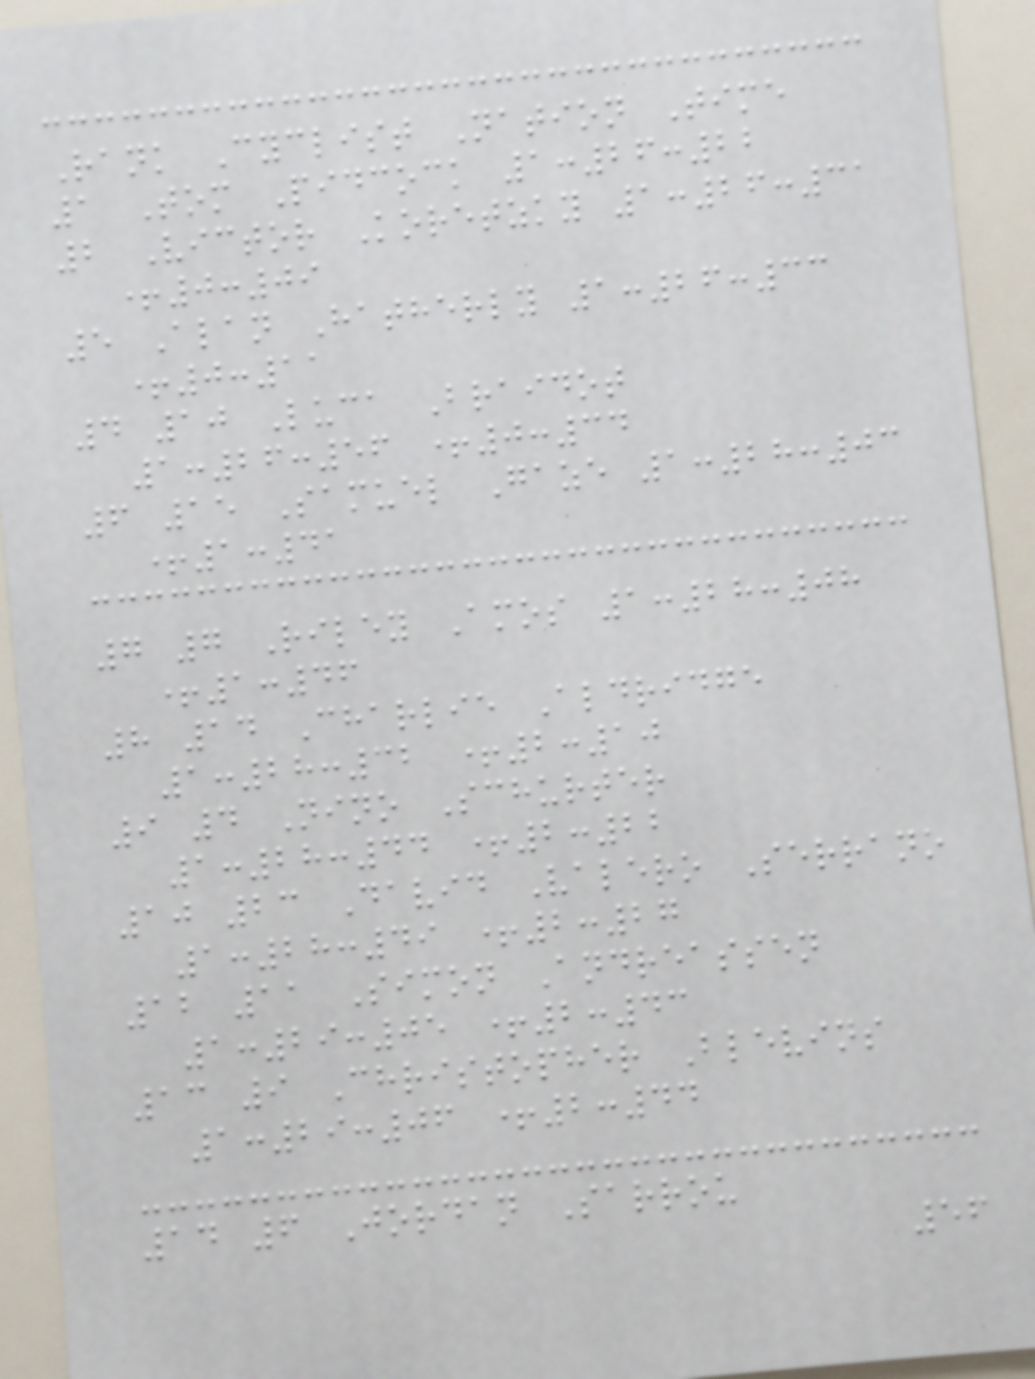Rank Cyclist Nation Time
1 Tom Pidcock 1:26:22
2 Victor Koretzky 1:26:31
+0:09
5 Alan Hatherly 1:26:33
+0:11
4 10 Luca Braidot
1:26:56 +0:34
6 15 Samuel Gaze 1:28:03
+1:41
7 7 Riley Amos 1:28:08
+1:46
8 14 Charlie Aldridge
1:28:32 +2:10
9 4 Nino Schurter
1:28:44 +2:22
10 23 David Valero Serrano
1:28:49 +2:27
12 11 Simon Andreassen
1:29:05 +2:43
13 9 Christopher Blevins
1:29:06 +2:44
14 6 Jordan Sarrou
56
